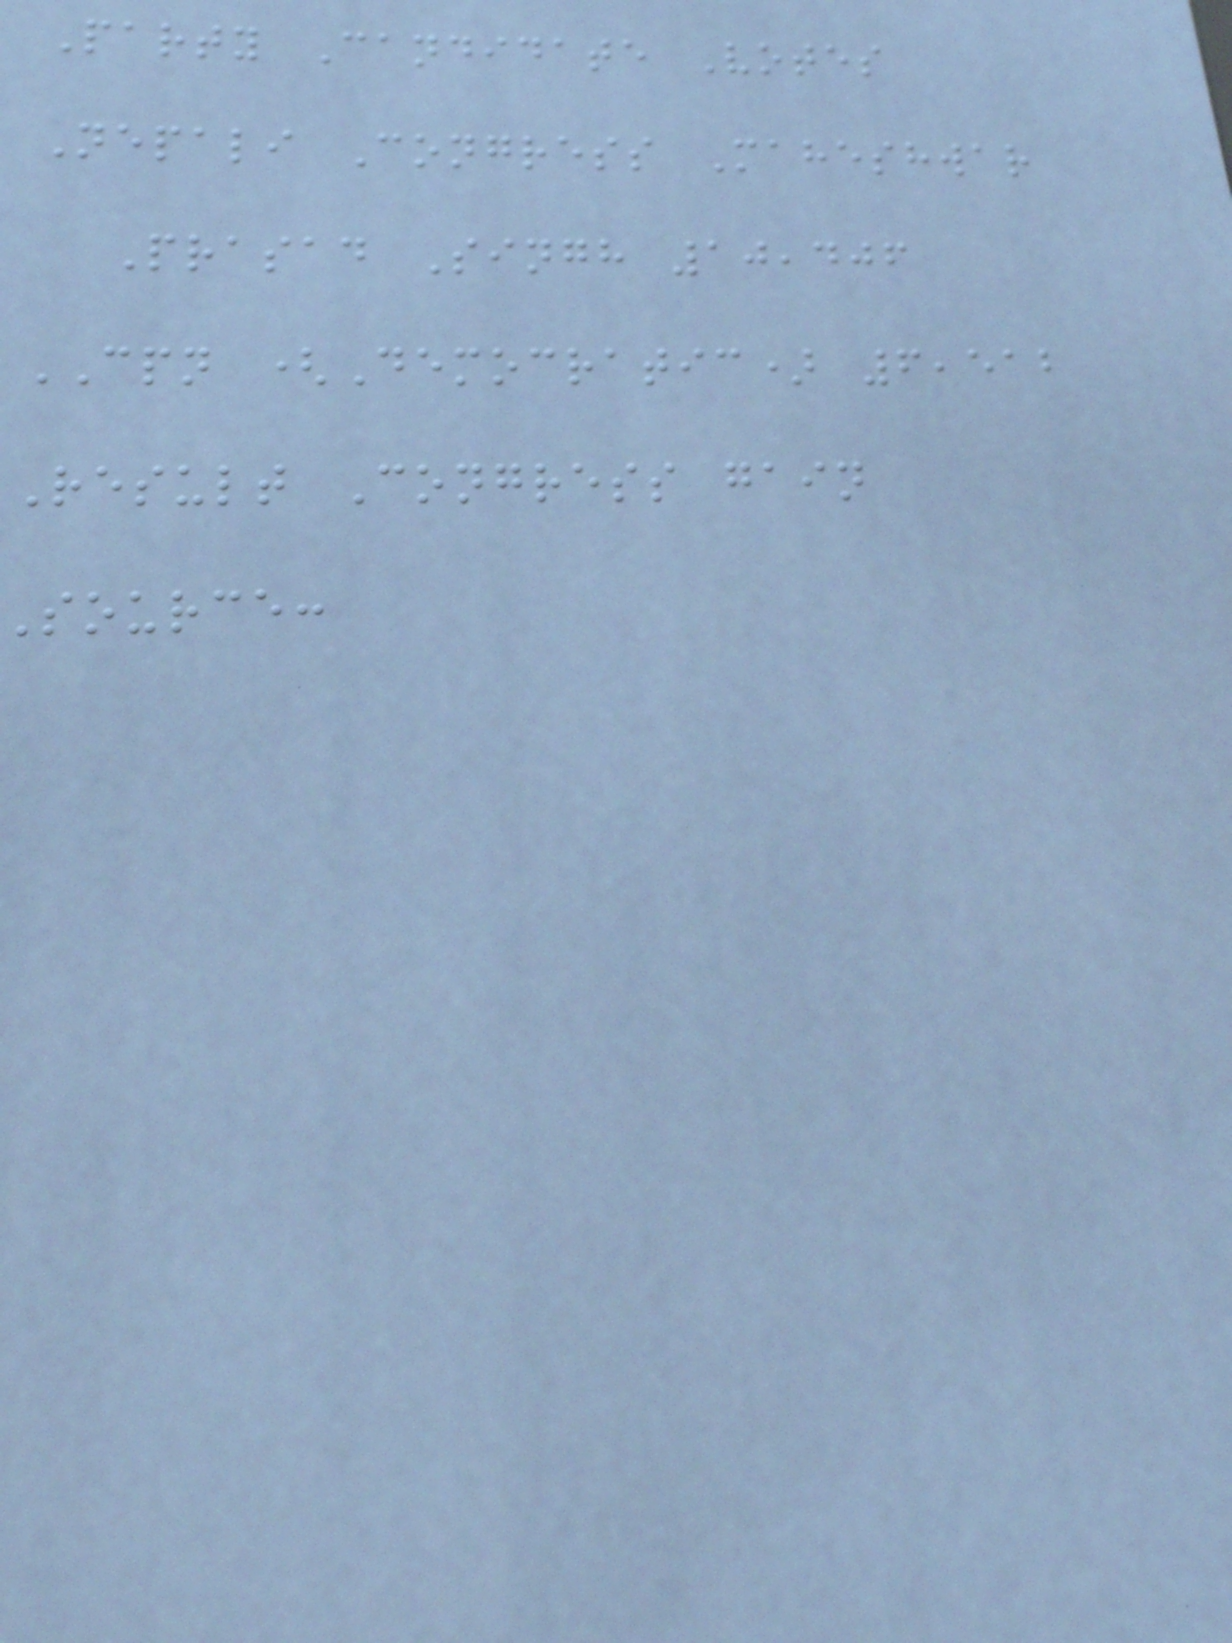Party Candidate Votes
Nepali Congress Maheshwar
Prasad Singh 10,406
CPN (Democratic) 6,512
Result Congress gain
source:
